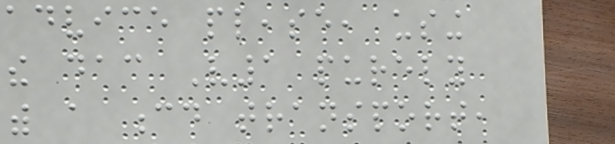advice please, using
the dac V1 purely
with a cd transport,
